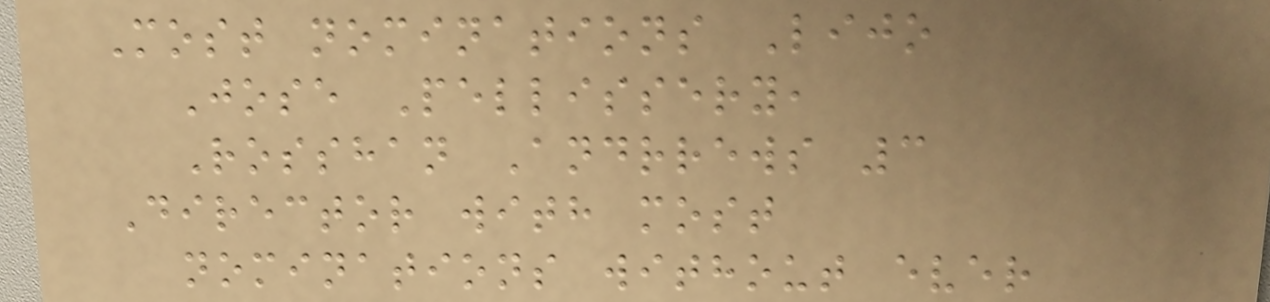Most nominations Lijo
Jose Pellissery,
Rosshan Andrrews 3
Director with most
nominations without ever
